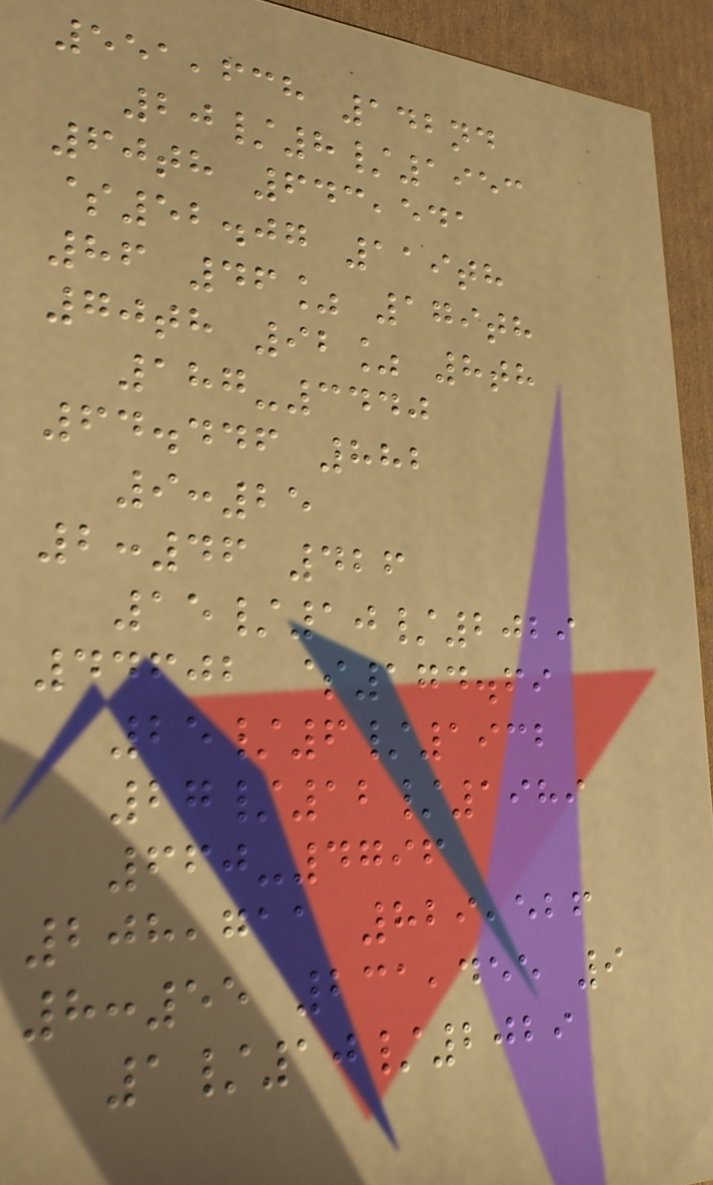551,638 142nd
20/8/1953
60th 643,541
$52.07 119th
86 46% 179th
70th 92% 8th
187-3440
64.446 882
9:25
2:46 426
15/10/2029
44602 $174.69
25/6/1932
27/12/1989
660-4796
208,711 829,526
8:55 231,455 9
1/10/2029
